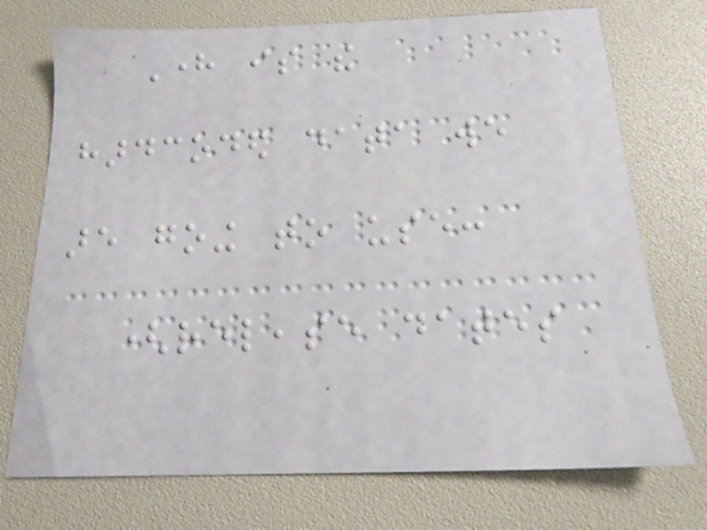Here is the
hardcoded data we
are going to use:
(release dates
